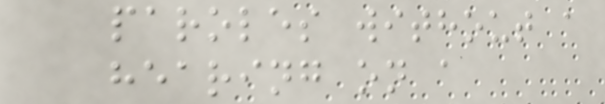paroles without a
hearing on a
